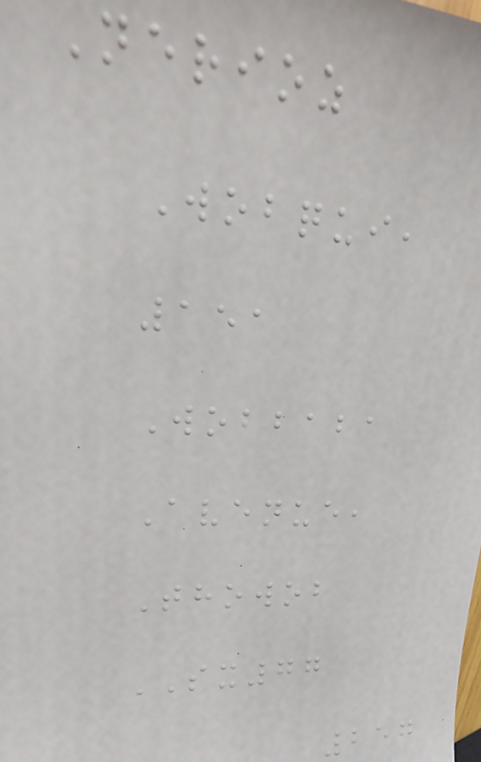Nerioz
Wobqui,
151
Wobbaba
Avenue,
Thowob
SX77
257
